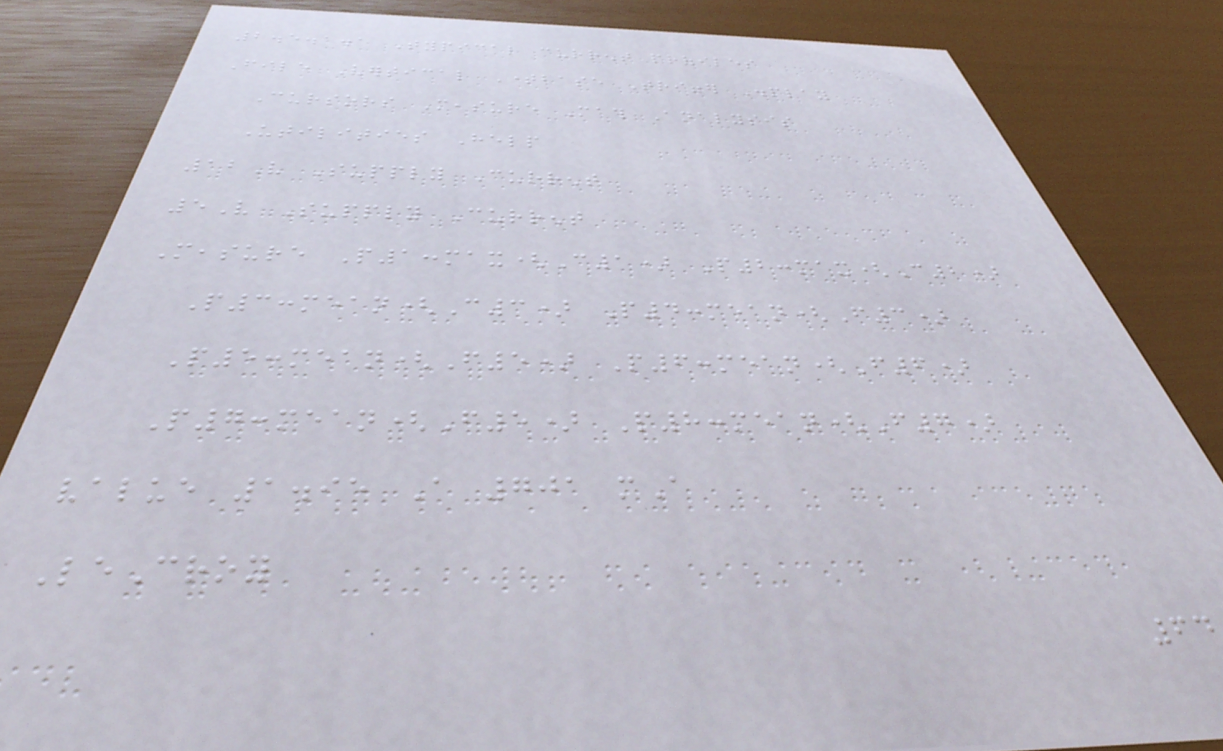2.5.1.1 Typical current profiles
File Vertical Timebase Trigger Display
Cursors Measure Math Analysis
Utilities Help
12V Supply Current
5V Supply Current
Measure P1:max(C1) P2:max(C2)
P3:mean(C3) P4:mean(F3)
P5:mean(F5) P6:mean(F6)
P7:mean(F5) P8:mean(F7)
value 1.95 A 701 mA
LeCroy
64
